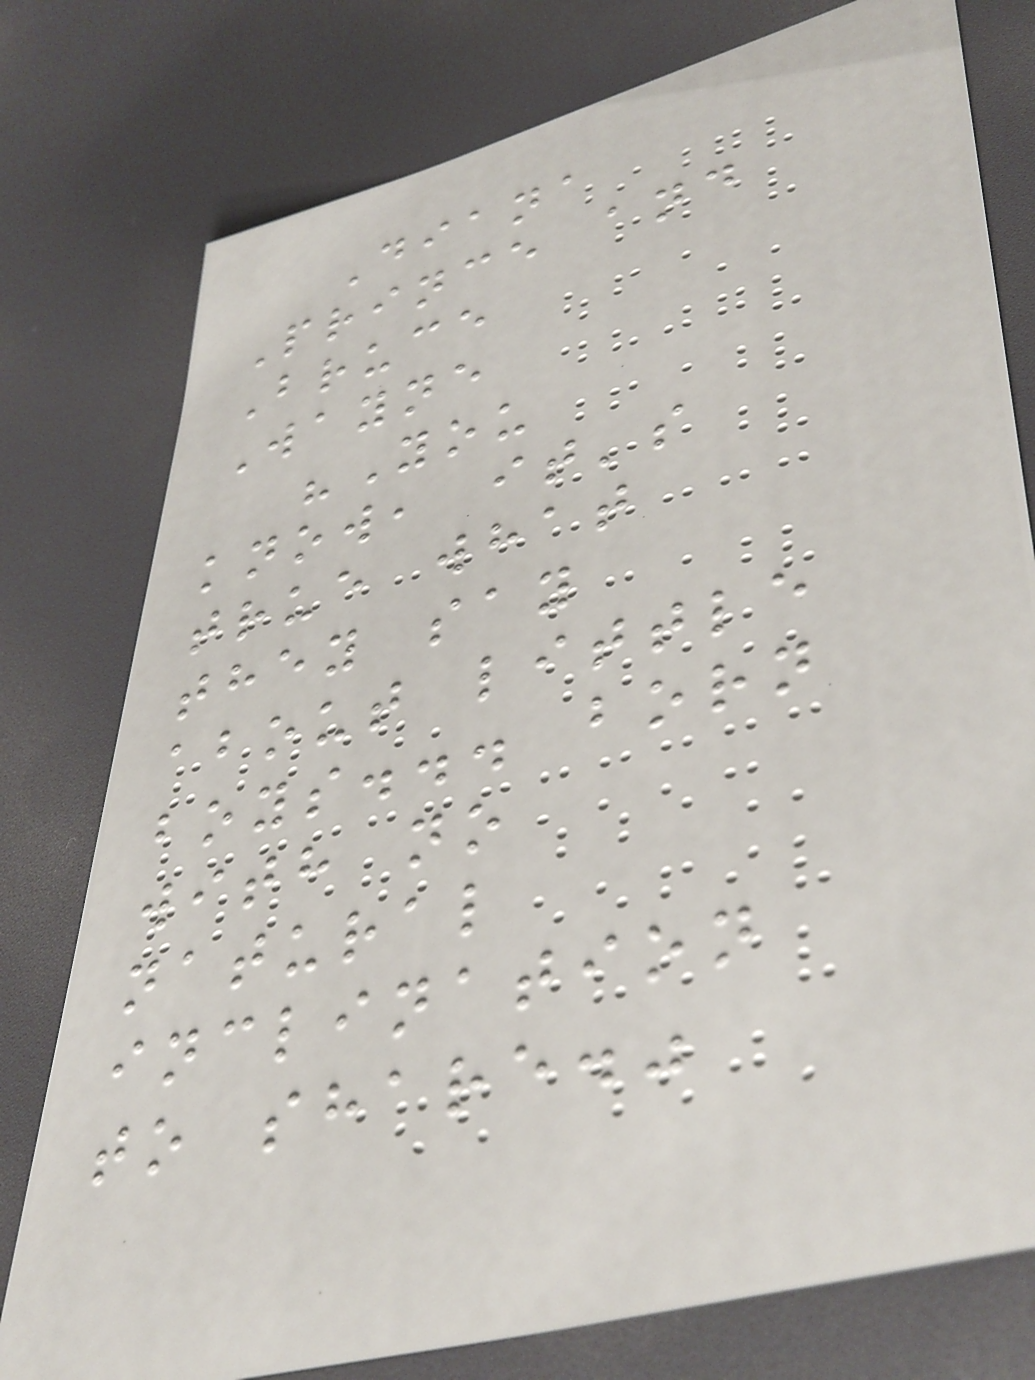Diana
Prince and
Bruce
Wayne
"You
know, it's
true what
they say
about little
boys... born
with no
natural
inclination
to share."
